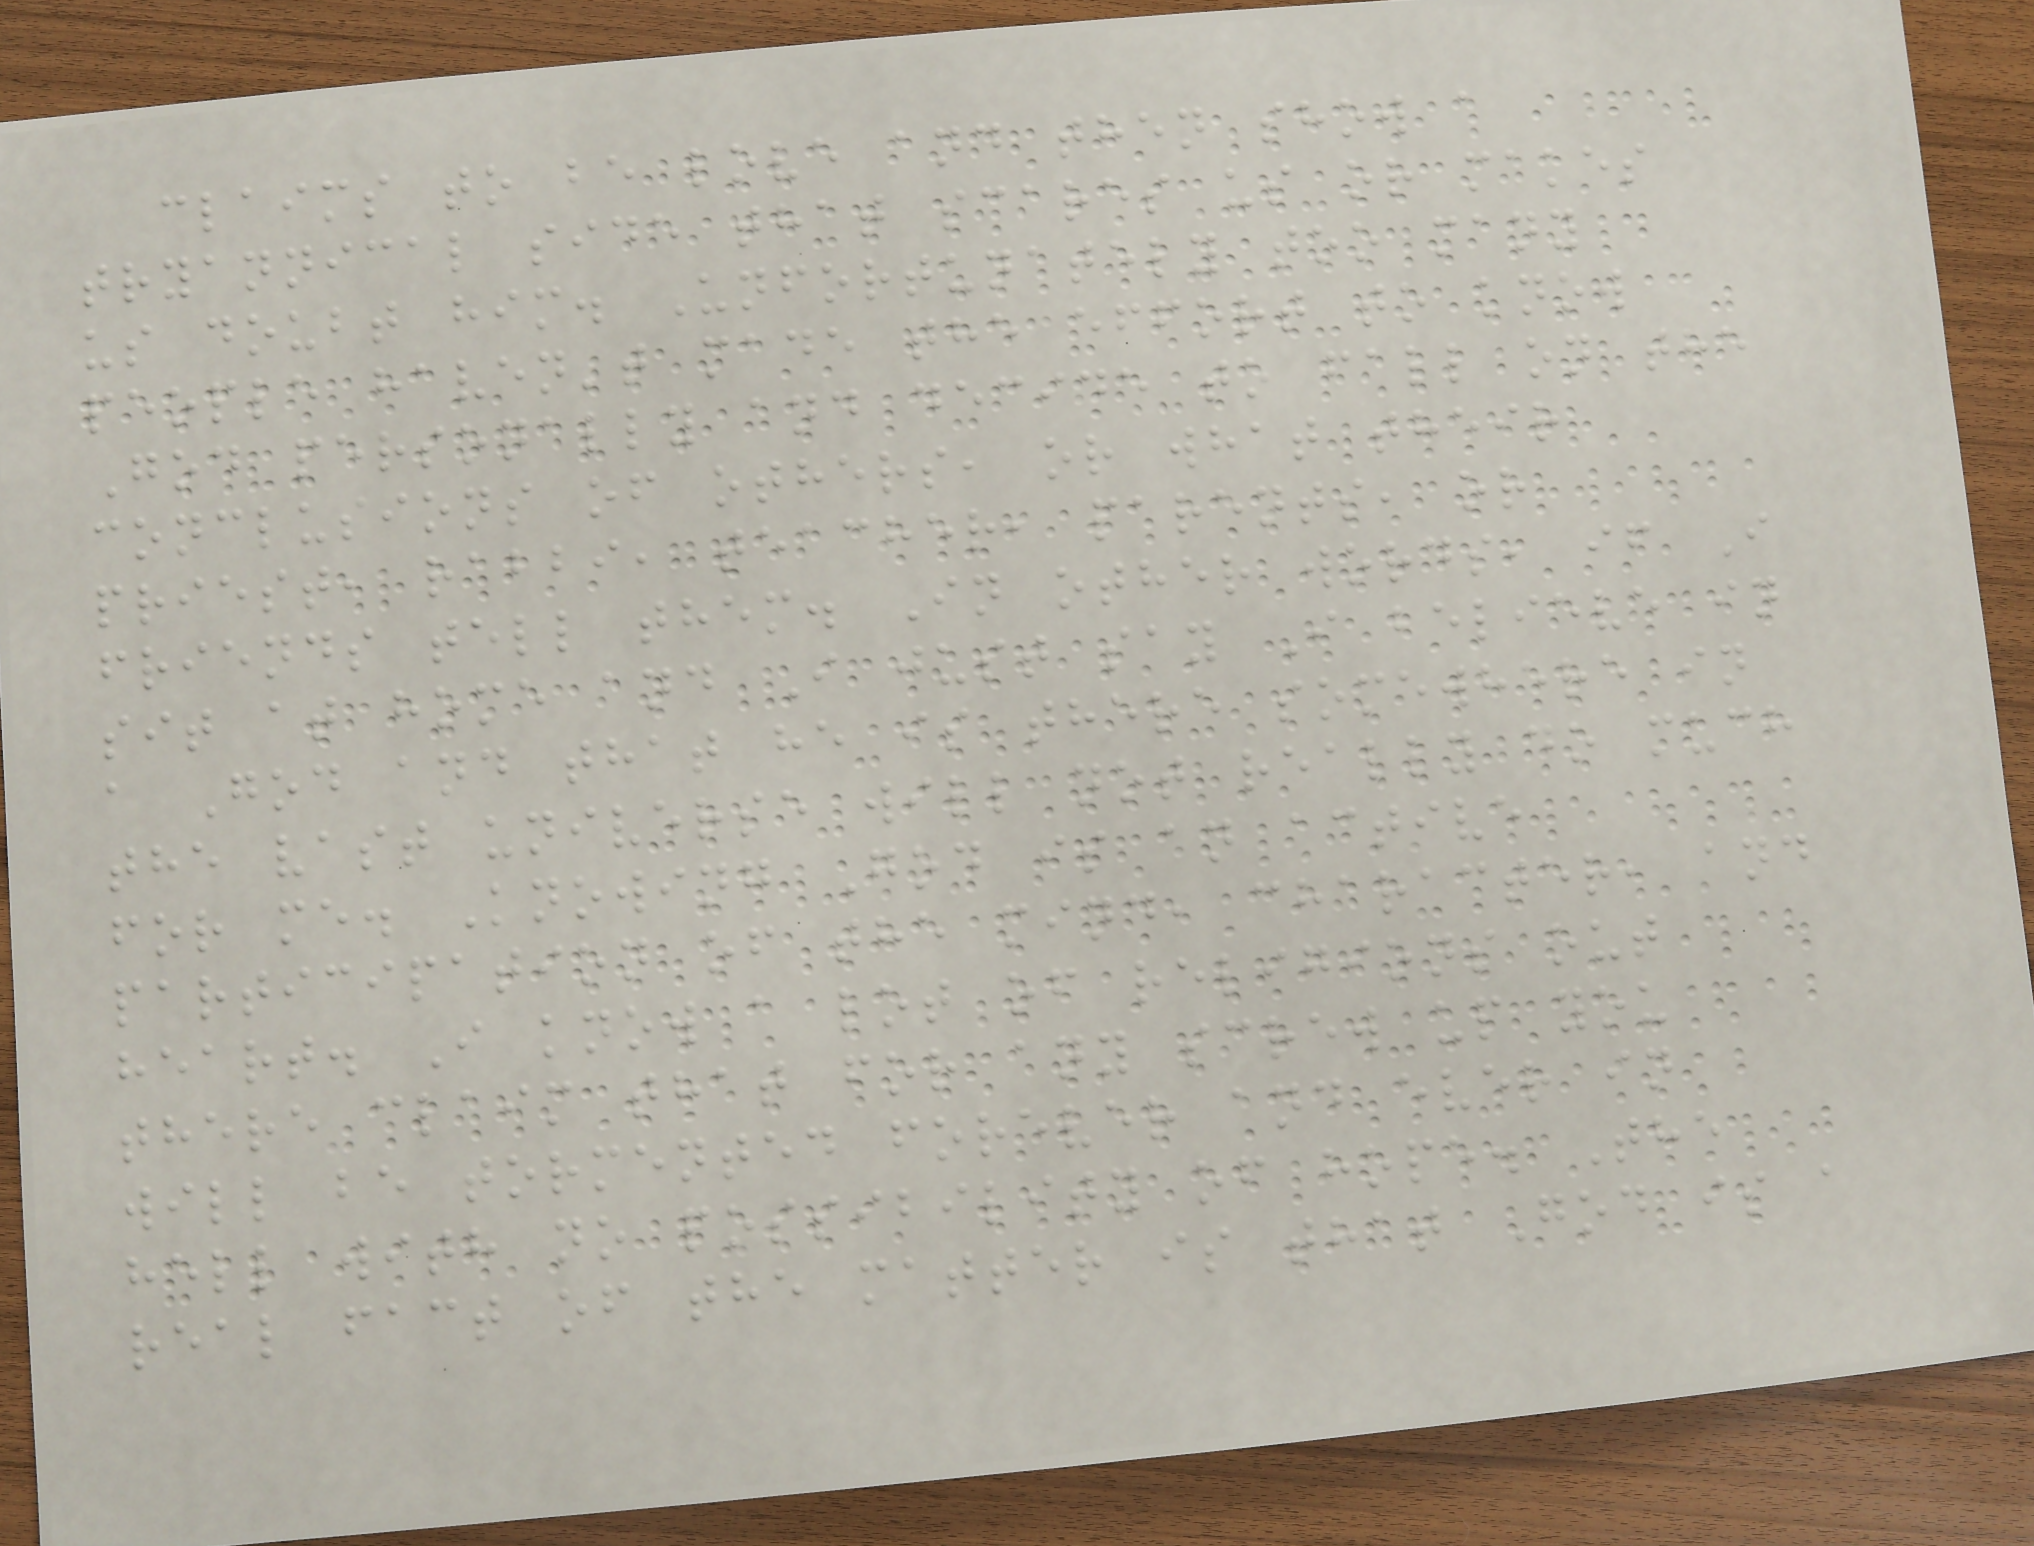claims to be love and then show a
tryannical side that scares us or makes
us doubt him. Unfortunately too many
people haven't made the effort to know
God personally and decide to fall on the
conclusions of others, or what their
priest, rabbi, teacher, parents, or
friends tell them. In other words, if I
sit at home and I just say I believe in
a God and that he is there somewhere in
the vast universe will not really do much
for me. Knowing God is an active
participation of the mind, character, and
heart. I know a lot of religions out
there claim that for any screw up you
will be tormented forever and ever in
hell with no possibility of hope. The
real fact of the matter is that God is a
